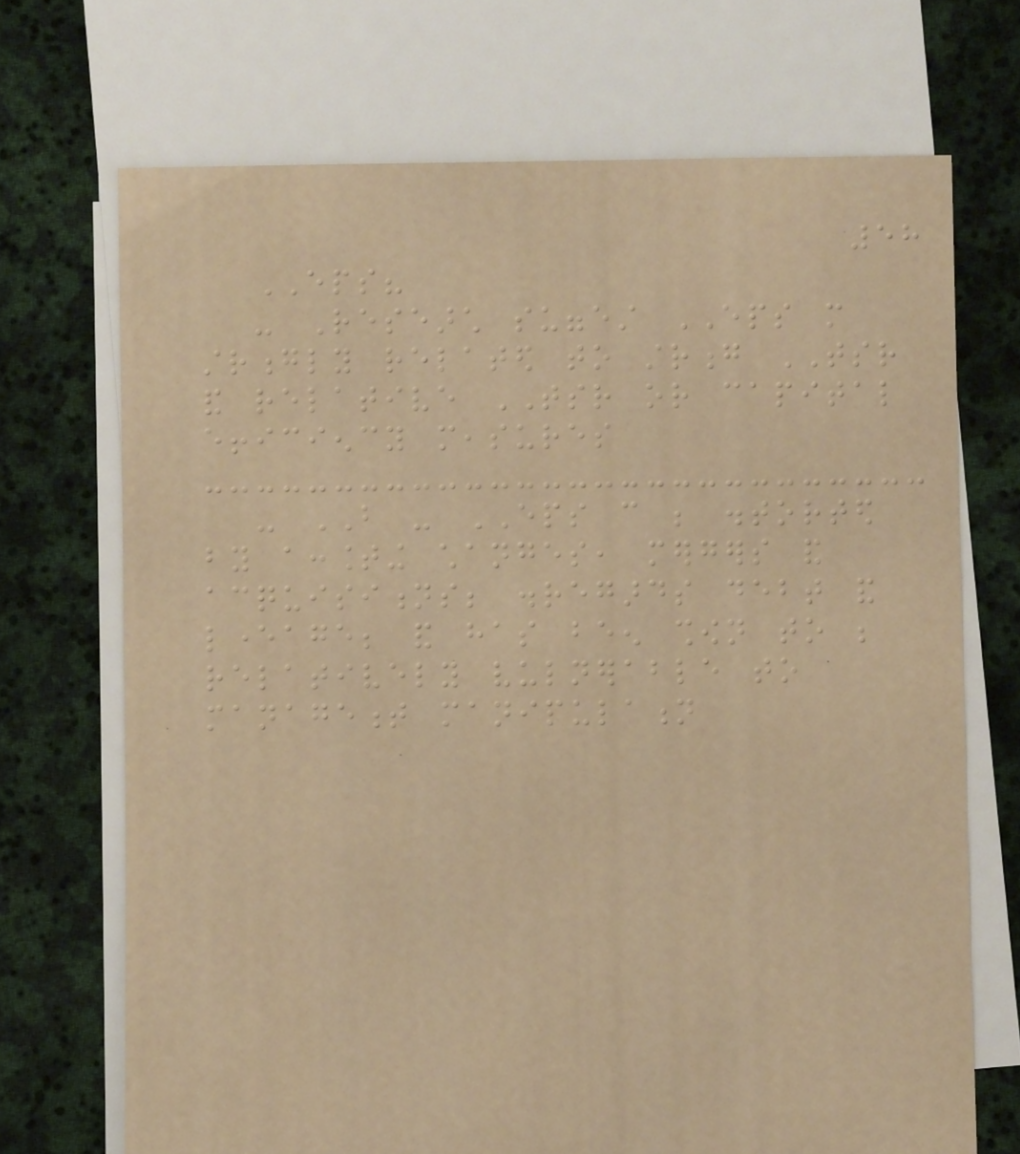58
EPS?
- Research suggest EPS more
strongly related to strong TSR
and relative TSR or capital
efficiency measures
- BUT - EPS can be distorted
by accounting changes, mergers and
acquisitions; disregards debt and
leverage; and has been shown to be
relatively vulnerable to
management manipulation
